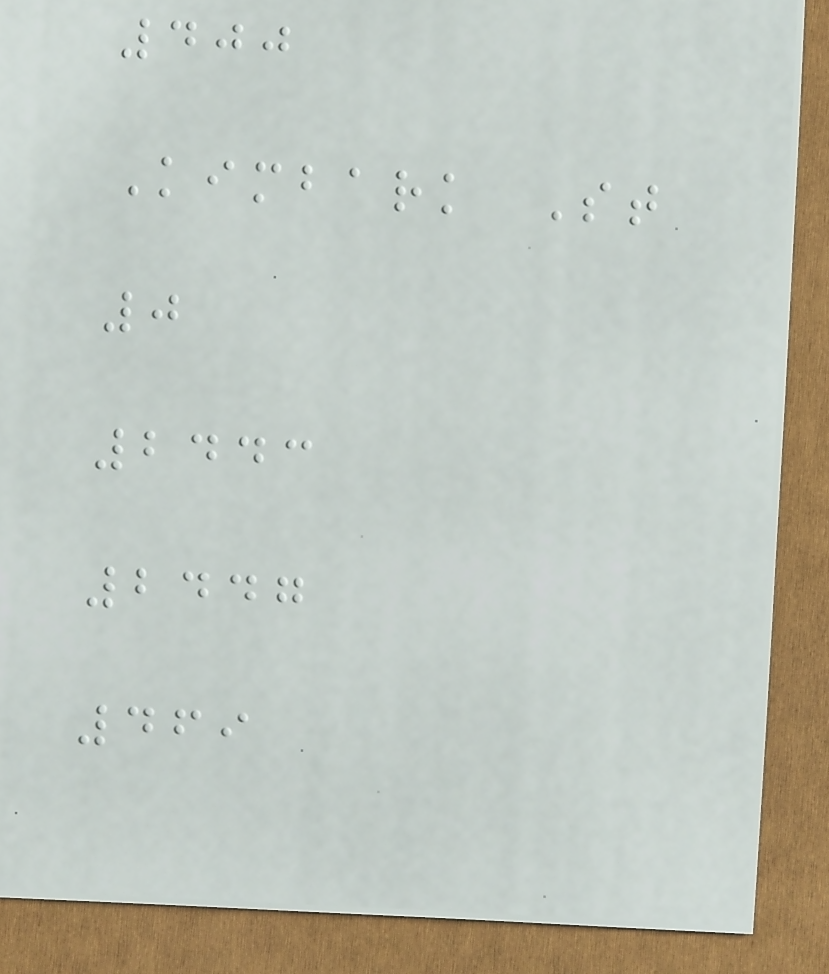400
Kimbark St
0
2443
2447
469
